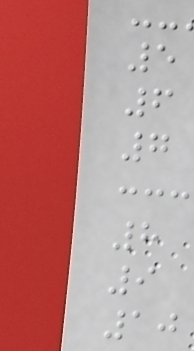5
6
7
8
9
10
